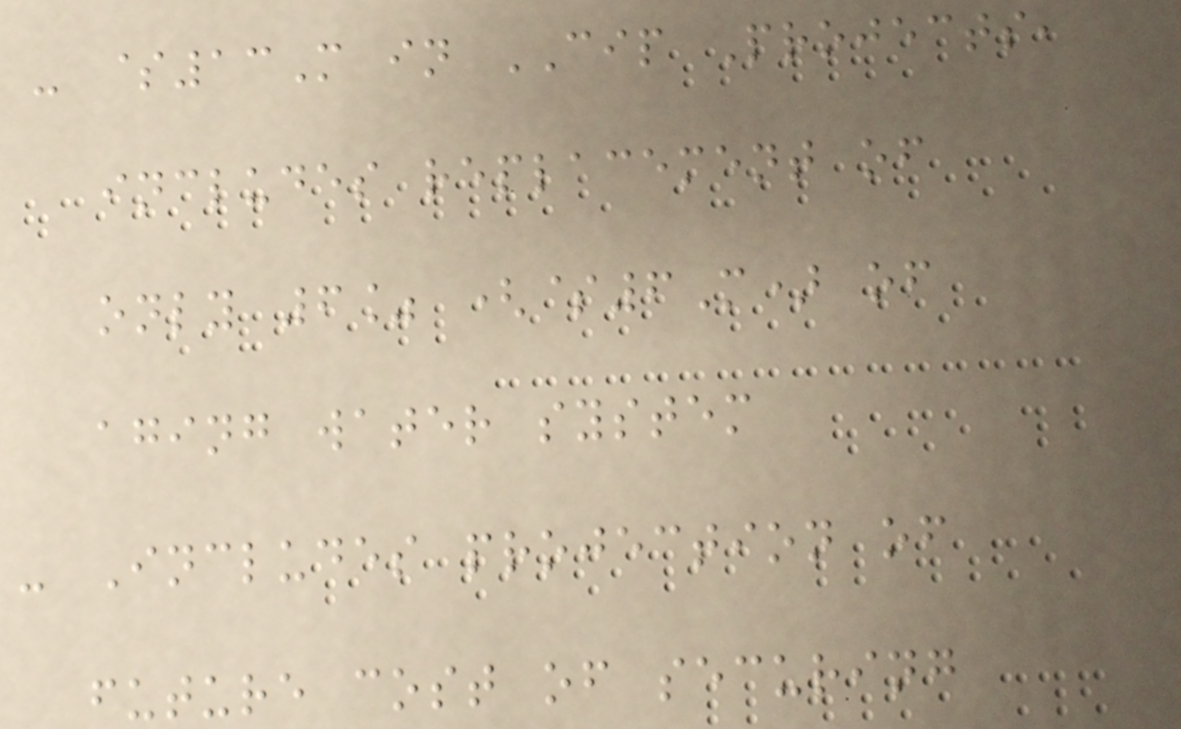- $13M in CIP Projects,
includes replacement of
only 6% ($6M) of
aging water system
- Includes projection of
future cost of securing
